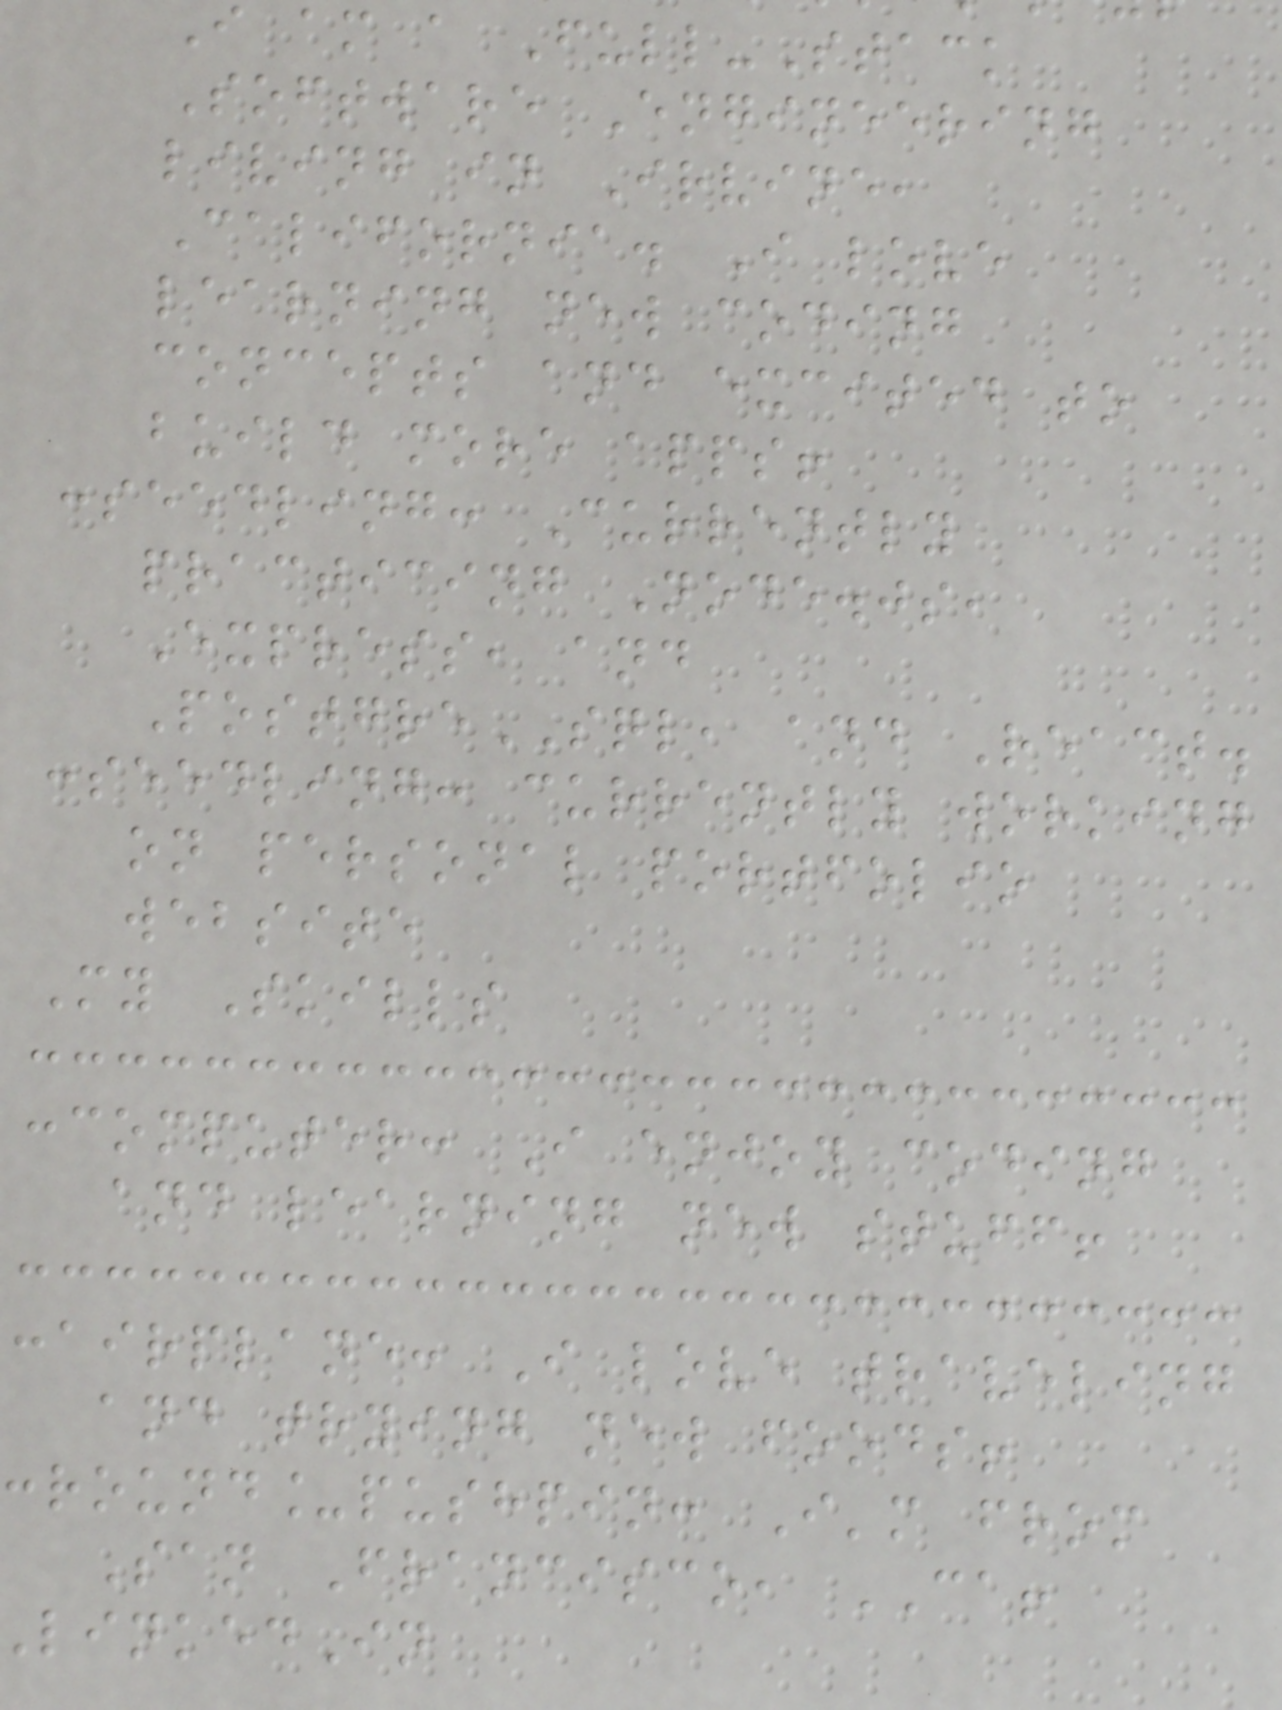I am a Full-Stack
Software Engineering
living in Irvine,
California. I love
learning new coding
concepts and excited to
build more apps!
:seedling: Currently
practicing Node.js,
Express, and
PostgreSQL, and React.
:seedling: currently working
on personal portfolio
website
My Skills
:computer: I enjoy coding
and learning new stuff!
:airplane: I love traveling
and trying new foods!
:round_pushpin: I'm from
San Francisco, CA!
inkedIn
